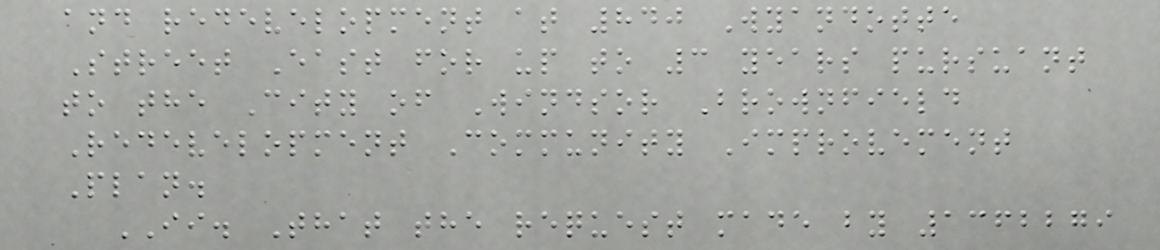and redevelopment at 840 Wyandotte
Street East for up to 3 years pursuant
to the City of Windsor Brownfield
Redevelopment Community Improvement
Plan.
II. That the request made by 1362279
